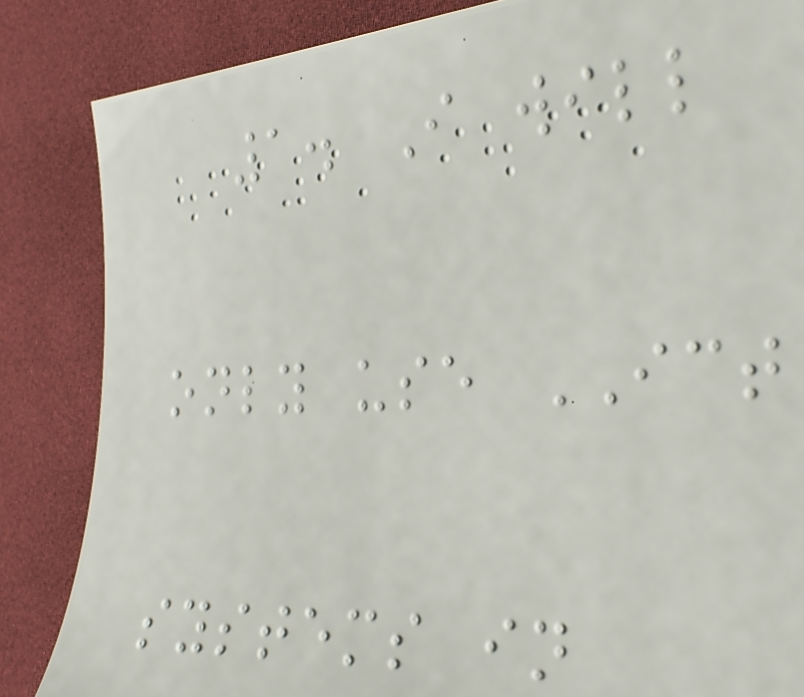1. I will
only use ICT
systems in
